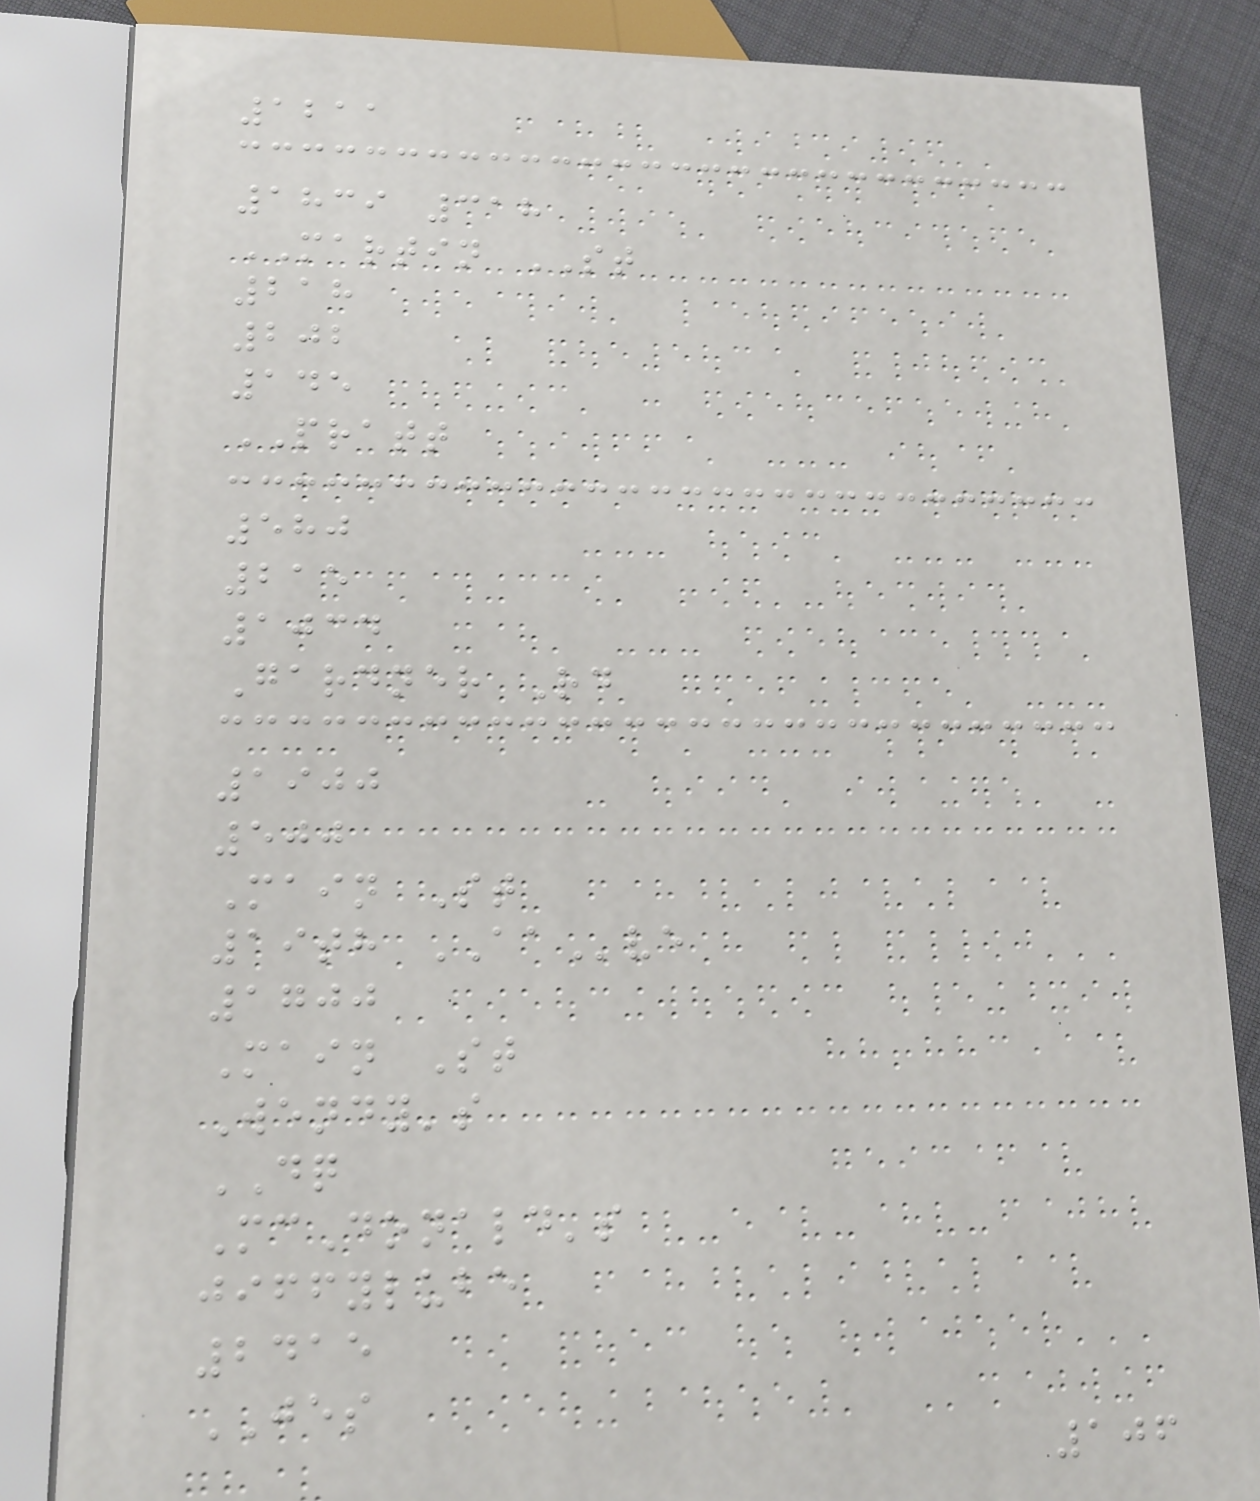1211
1839 318
MARTIN ST
218
202
145
PRATT
580
215
1034
Gardner Rd
1900
500
Main St
19th AAve
1700
Main St
Wendy's
DQ
McDonald's
jiffylube
2415
JES
106
